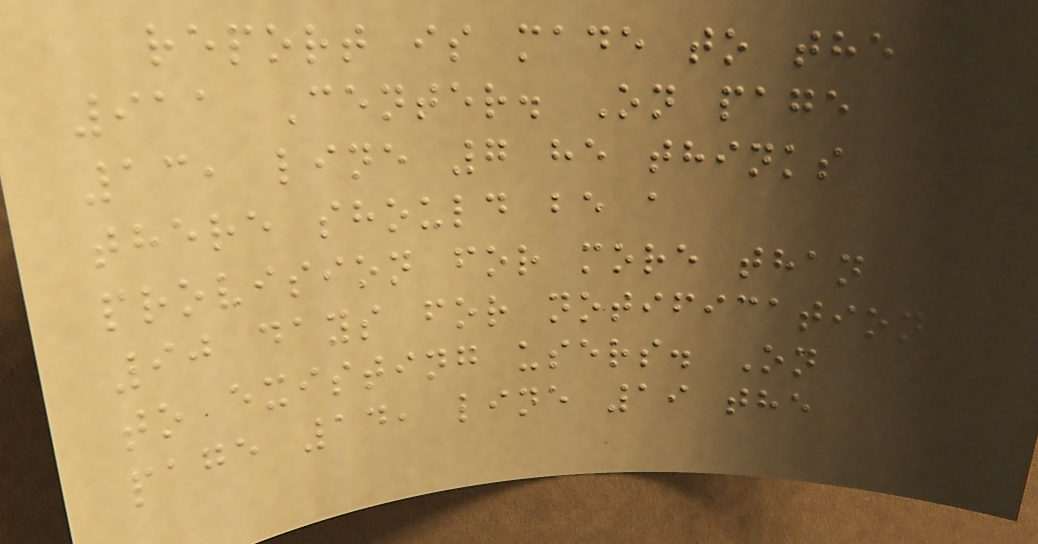report is made to the
911 Center. On page
13, line 7 he thinks
there should be a
provision for more than
90 days for notification
to existing users. On
page 14, line 19 the
